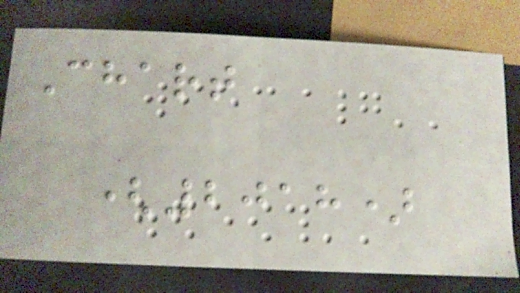Chart
(2018)
